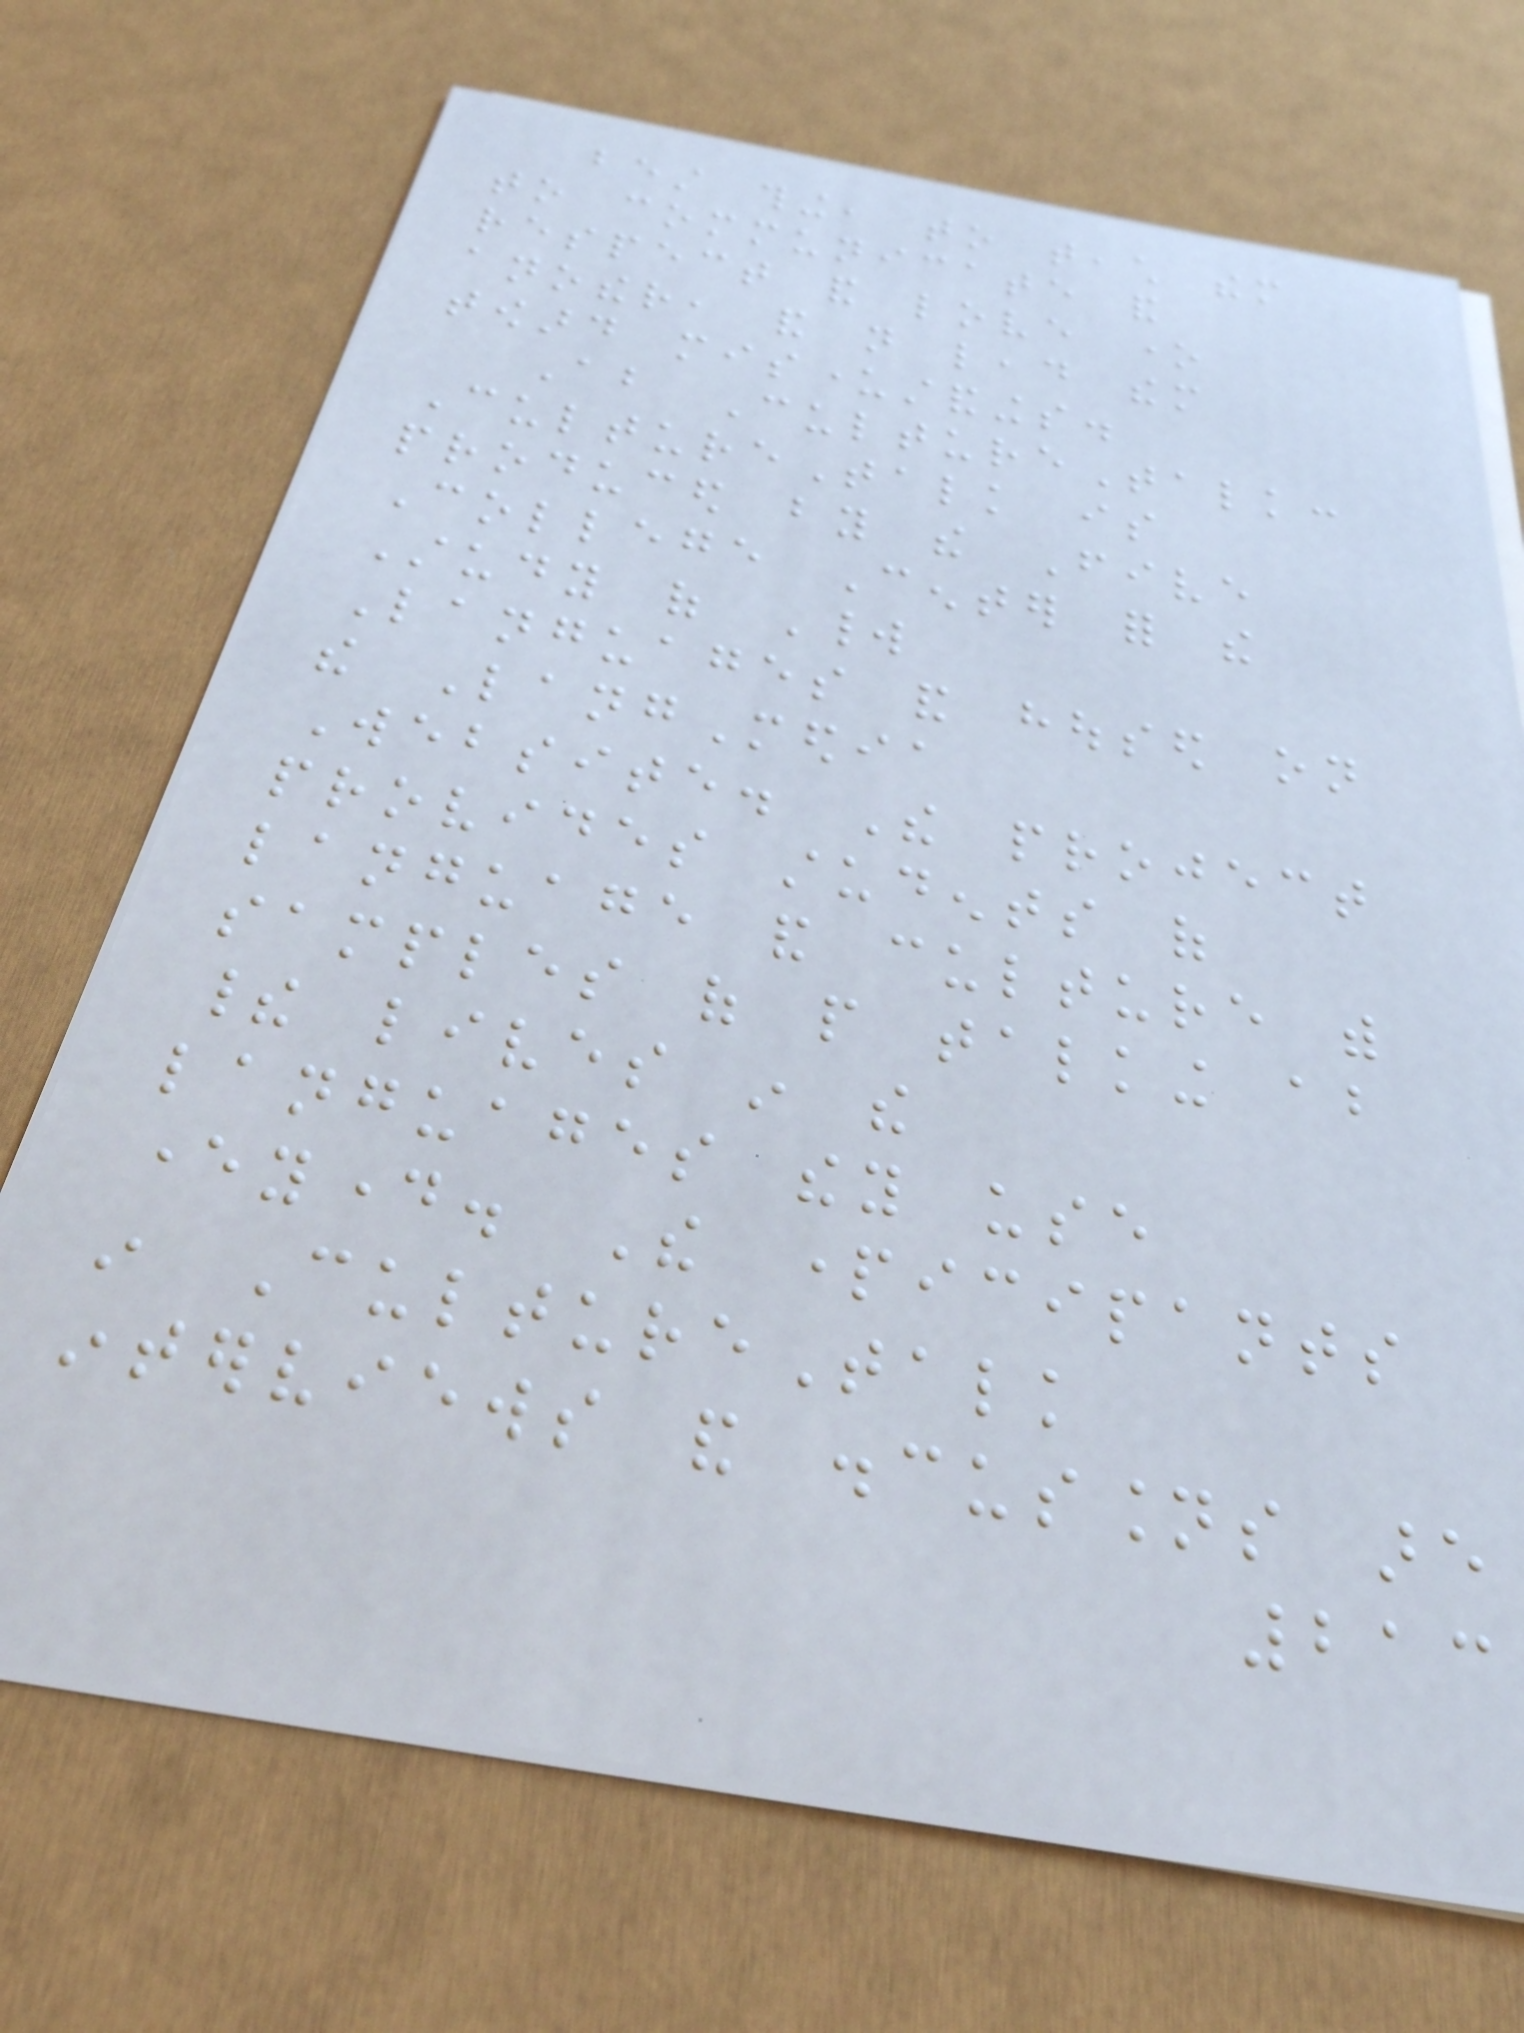best thing, to teach them
to communicate and
respect and love one
another, and not lead them
toward misunderstandings.
About CultureTalk:
CultureTalk is
produced by the Five
College Center for the
Study of World
Languages and housed on
the LangMedia
Website. The project
provides students of
language and culture with
samples of people talking about
their lives in the
languages they use
everyday. The participants
in CultureTalk
interviews and discussions are
213
